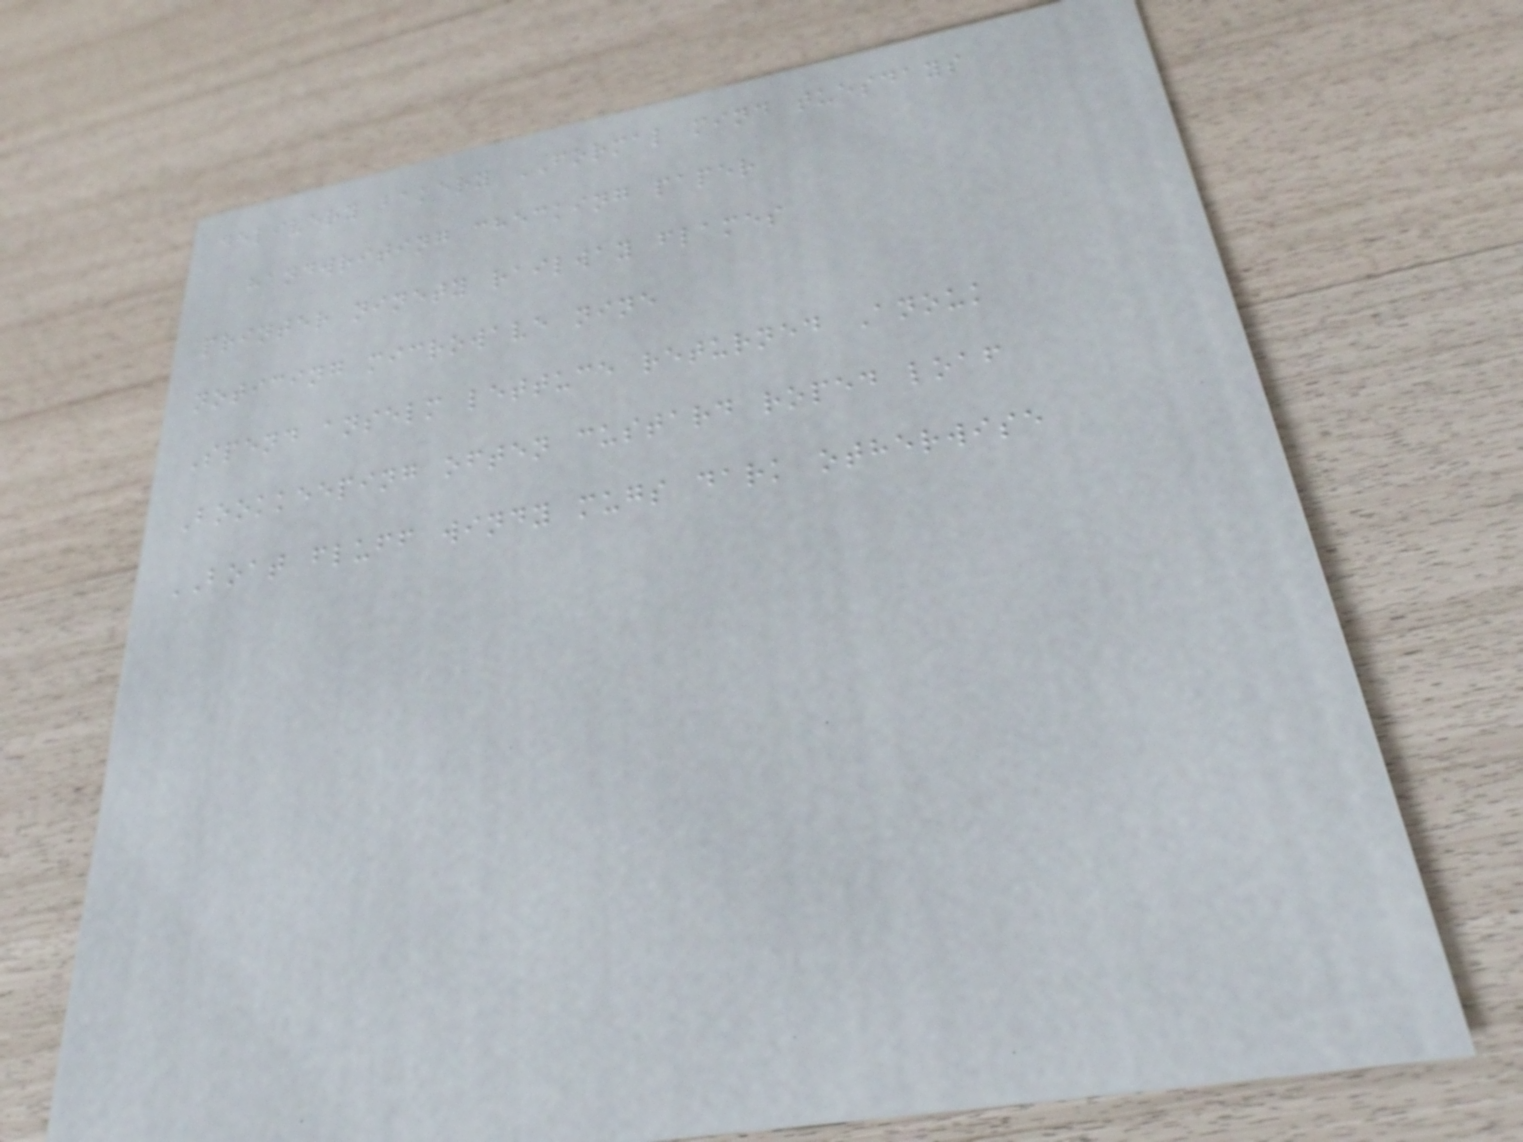delivery bakery FORMAL mind tuesdays
handwriting checking paper
printer ninety railway flames
noticing microwave nine
Spend anselm lettuce returned Anouk
Bookkeeping often custard roped loaf
BOAT fluff windy mugs dark otherwise
